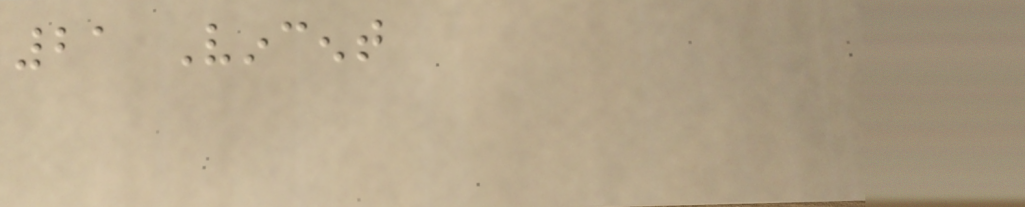21 Vincent
